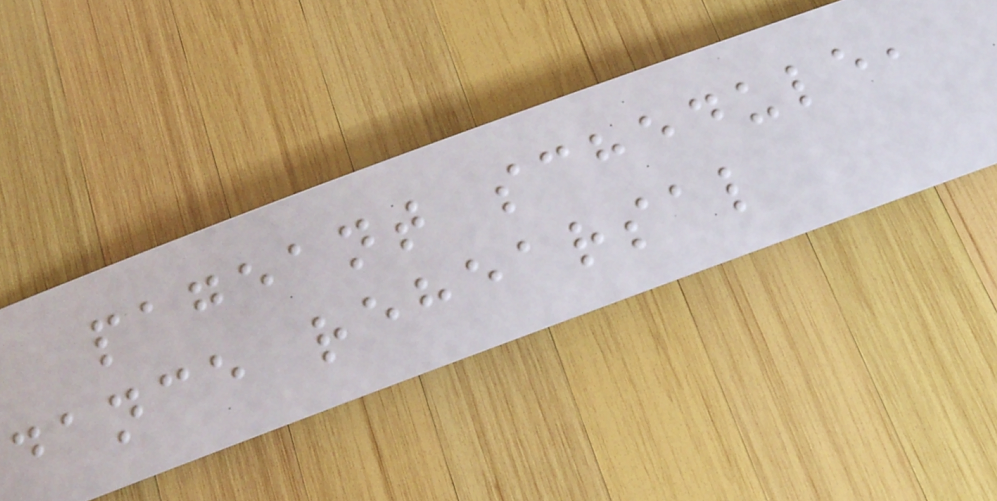pageant schedule,
dance rehearsal
